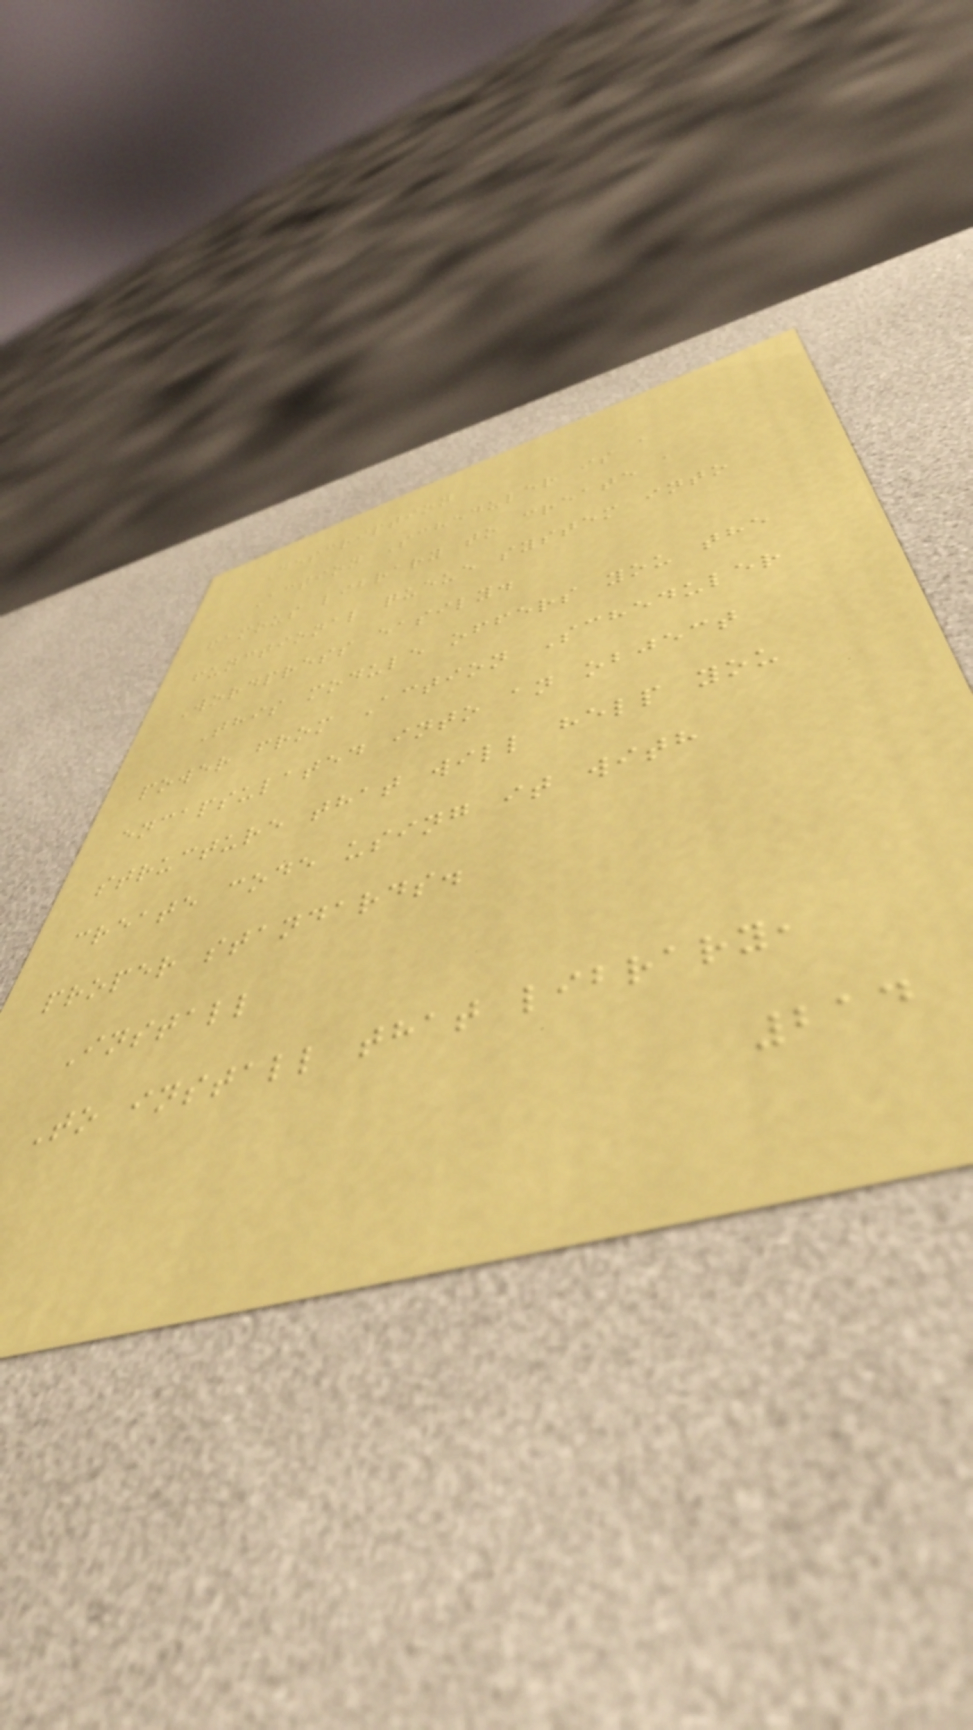Description
Action Scheduler is a
famous library to create a
functional queue system into
Wordpress easily.
This module offers you the
power from Action Scheduler
encapsulated into an object
structure that will help you
create code using it with
proper standards.
Install
To install that library,
214
